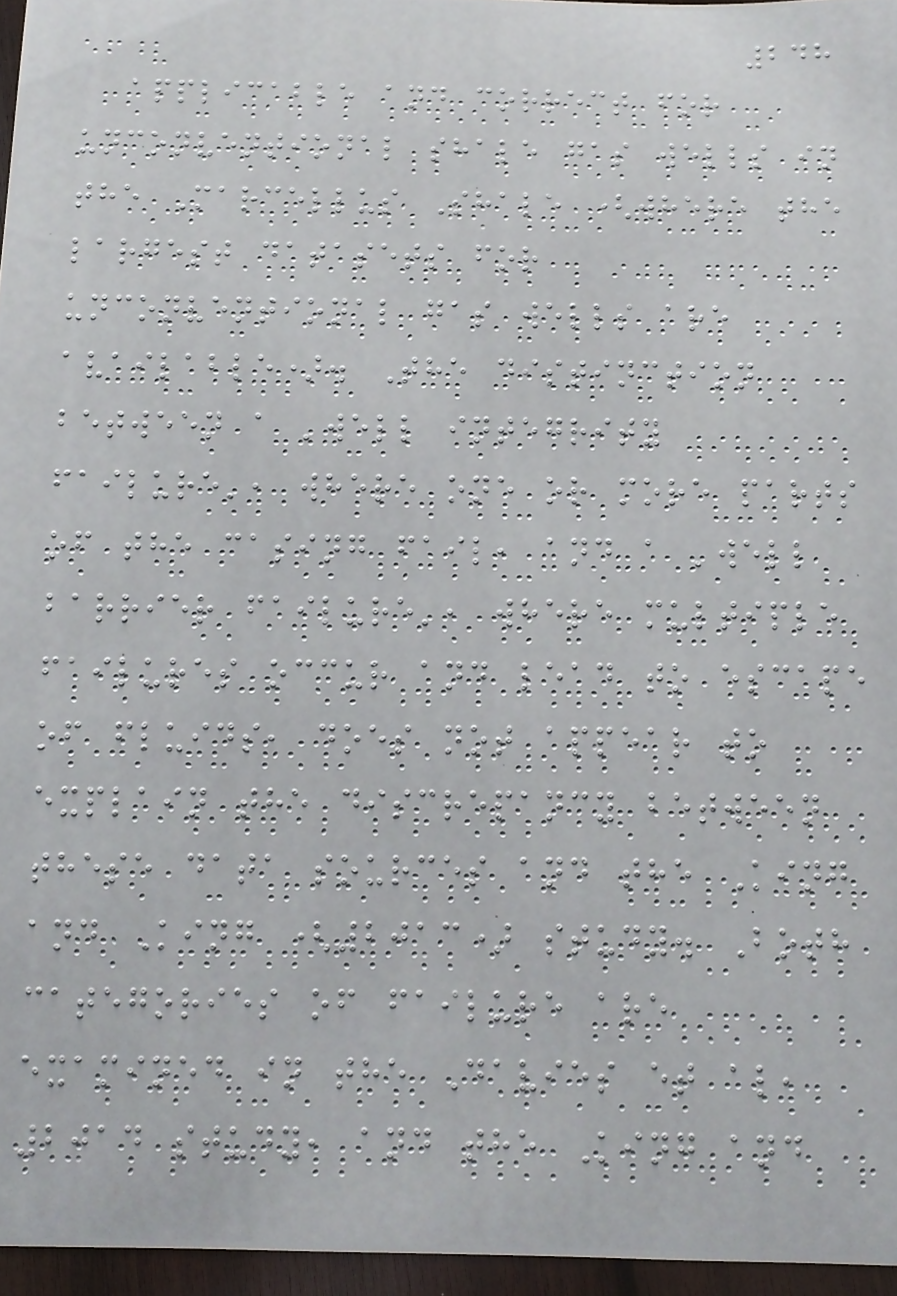248
applicable and correct for
unconventional shale gas wells in
the Marcellus Shale (where the
largest datasets for
unconventional gas wells are
available). The distinction
between a 'well integrity
failure', where one or more parts
of the casing fail, and a 'well
barrier failure', where multiple
failures occur and lead to escape
of fluids, does not appear to
explain the discrepancy between
these data sources and the King
and King (2013) study. Both
categories of failure are
examined in the Davies et al,
2014 study, and the King and
